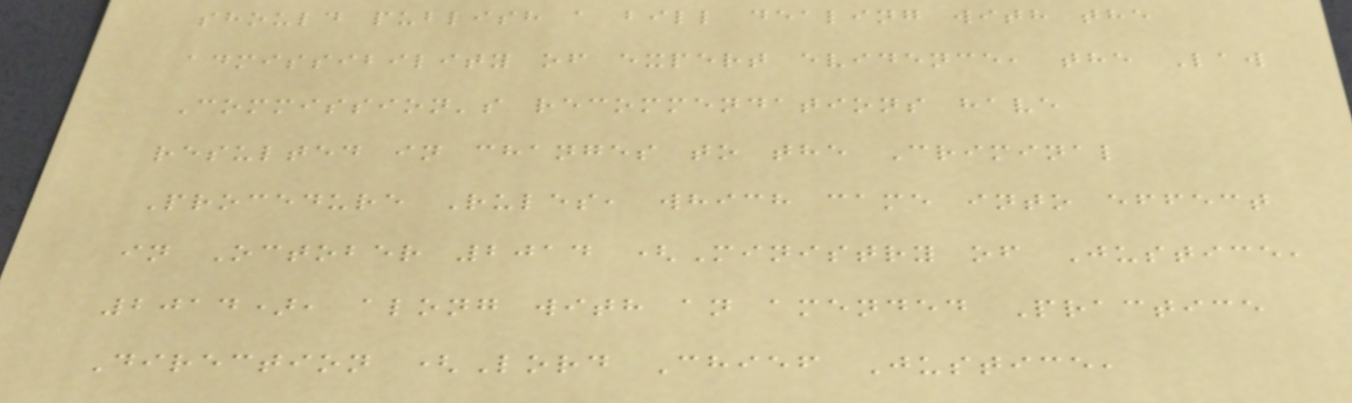should publish a bill dealing with the
admissibility of expert evidence, the Law
Commission's recommendations have
resulted in changes to the Criminal
Procedure Rules, which came into effect
in October 2014 (Ministry of Justice,
2014), along with an amended Practice
Direction (Lord Chief Justice,
